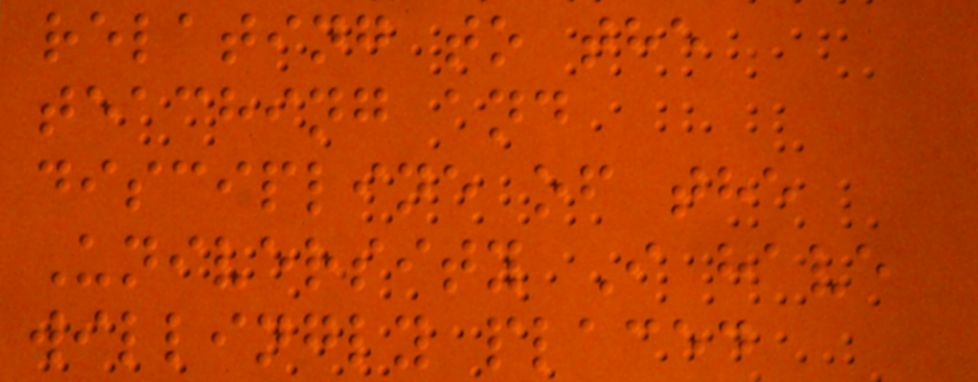relating to the
teaching and
discipline of the
University I have
willingly placed
